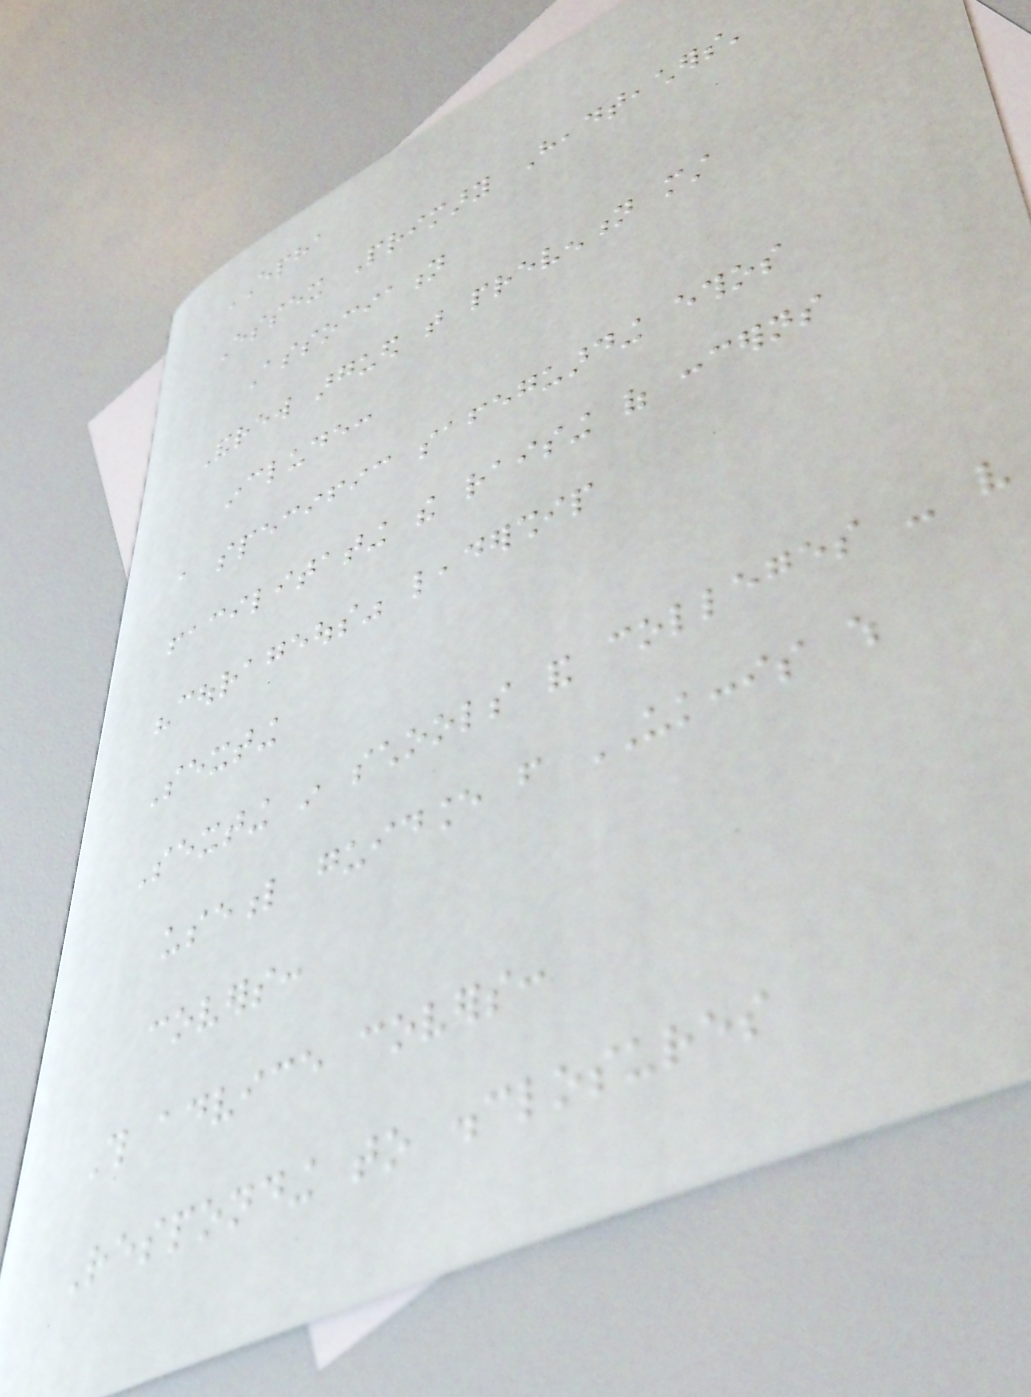EPHA
Essex Primary Headteachers'
Association
Andrew argued that prevention must
include:
a specific safeguarding ethos
facilitating the raising of concerns
"courageous" leadership
Sexting
Sexting in schools and colleges - very
useful guidance from UKCCIS which
covers:
This advice covers:
Responding to disclosures
